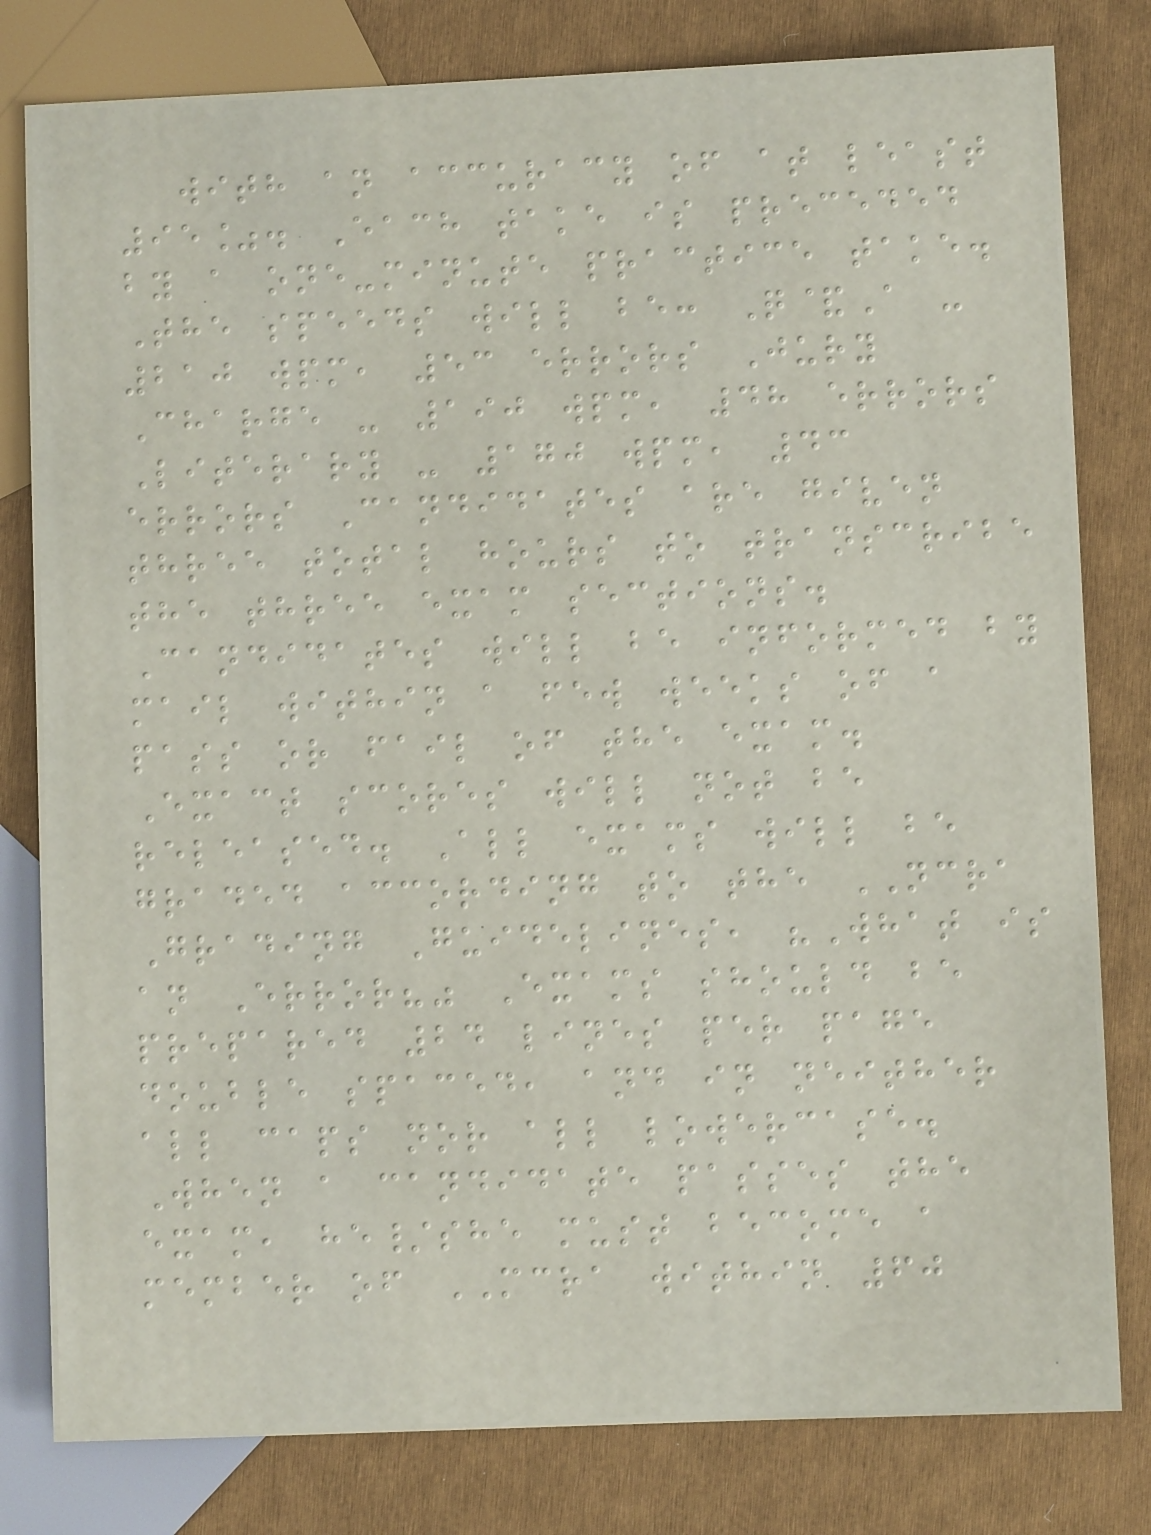with an accuracy of at least
95%. Each take is preceded
by a one-minute practice take.
The speeds will be: Q&A -
210 wpm, 53 errors Jury
Charge - 190 wpm, 48 errors
Literary - 170 wpm, 43
errors Candidates are given
three total hours to transcribe
the three exam sections.
Candidates will be informed by
mail within a few weeks of a
pass or fail of the exam.
Exact scores will not be
released. All exams will be
graded according to the NCRA
Grading Guidelines, "What is
an Error?" Exams should be
prepared 24 lines per page
double spaced, and in neither
all caps nor all lowercase.
When a candidate passes the
exam, he/she must become a
member of MCRA within 60
